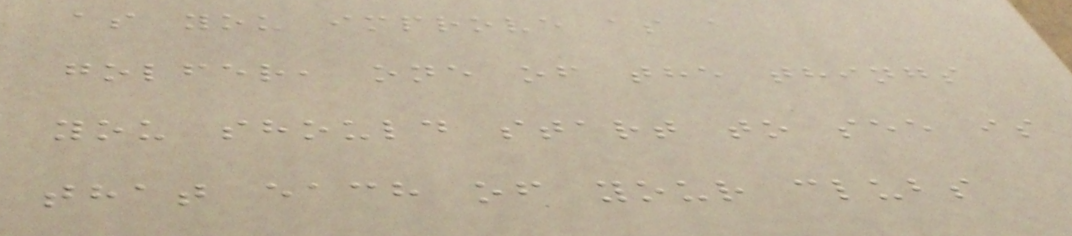as you improve as a
golfer, one of the things
you should start to see is
that each of your clubs
